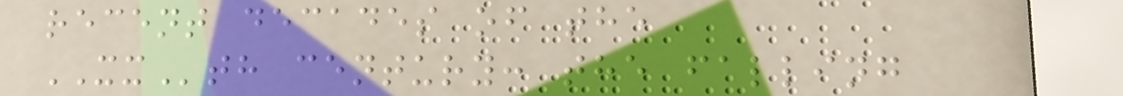recent decades of the
XXth century: the falling
